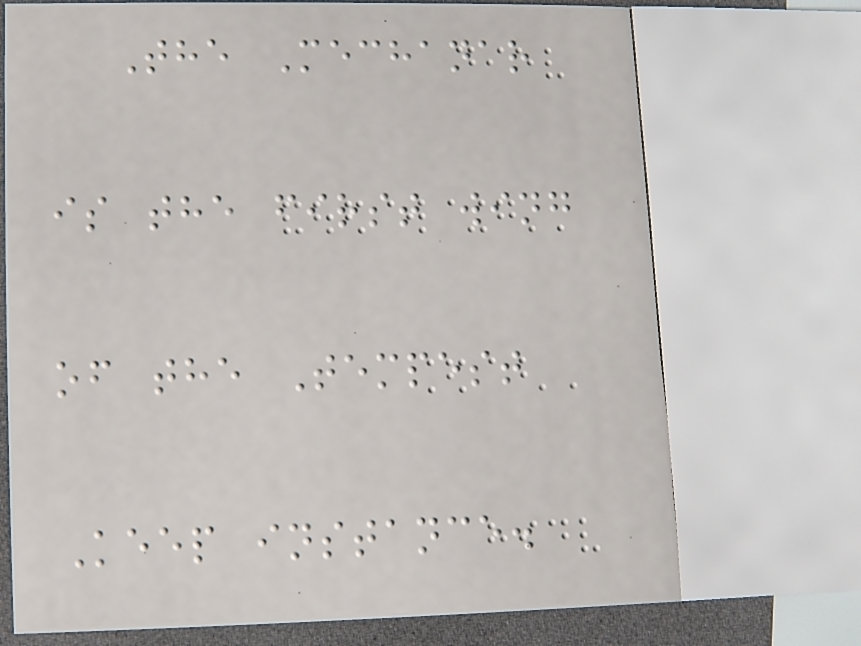The Mechanar
is the first wing
of the Tempest
Keep instance.
